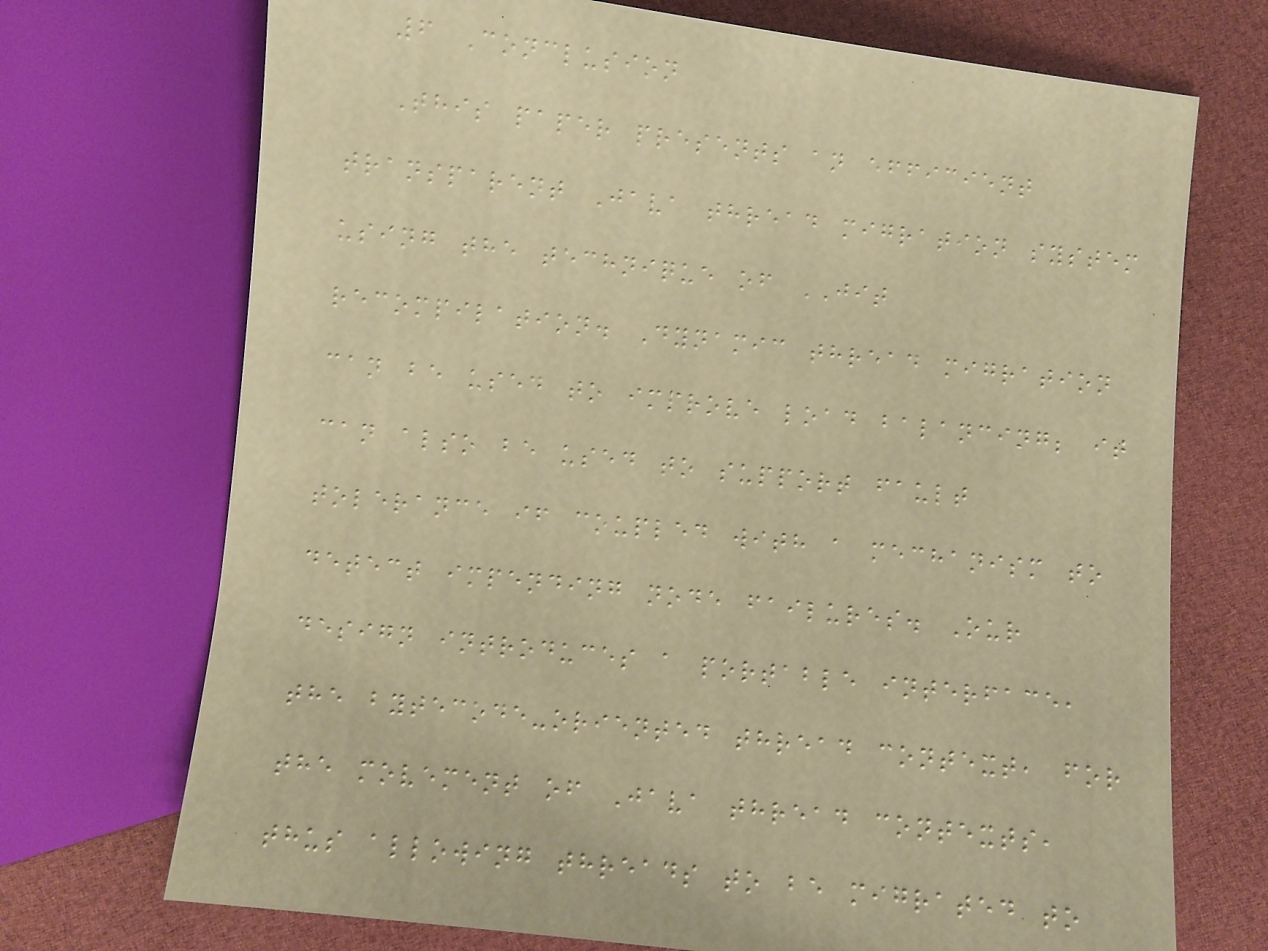6 Conclusion
This paper presents an efficient
transparent Java thread migration system
using the technique of JIT
recompilation. Dynamic thread migration
can be used to improve load balancing; it
can also be used to support fault
tolerance if coupled with a mechanism to
detect impending node failures. Our
design introduces a portable interface,
the bytecode-oriented thread context, for
the movement of Java thread contexts,
thus allowing threads to be migrated to
